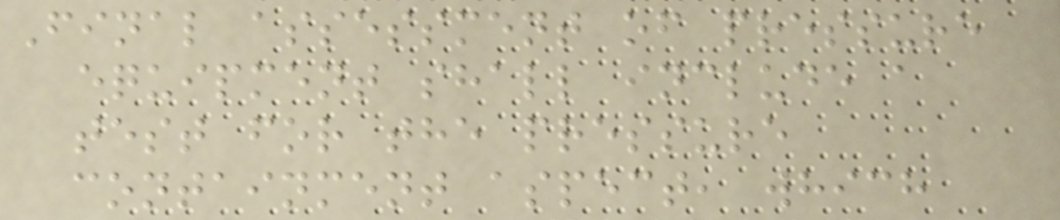Final assessment of pressure
equipment shall include a
test for the pressure
containment aspect, which
